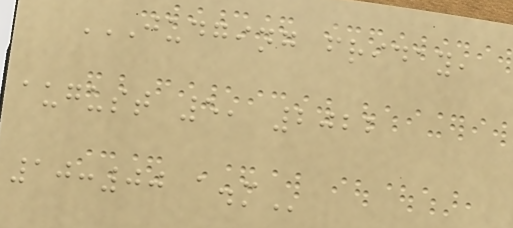JUDGING FRIDAY,
AUGUST 5, 2022
10:00 A.M
